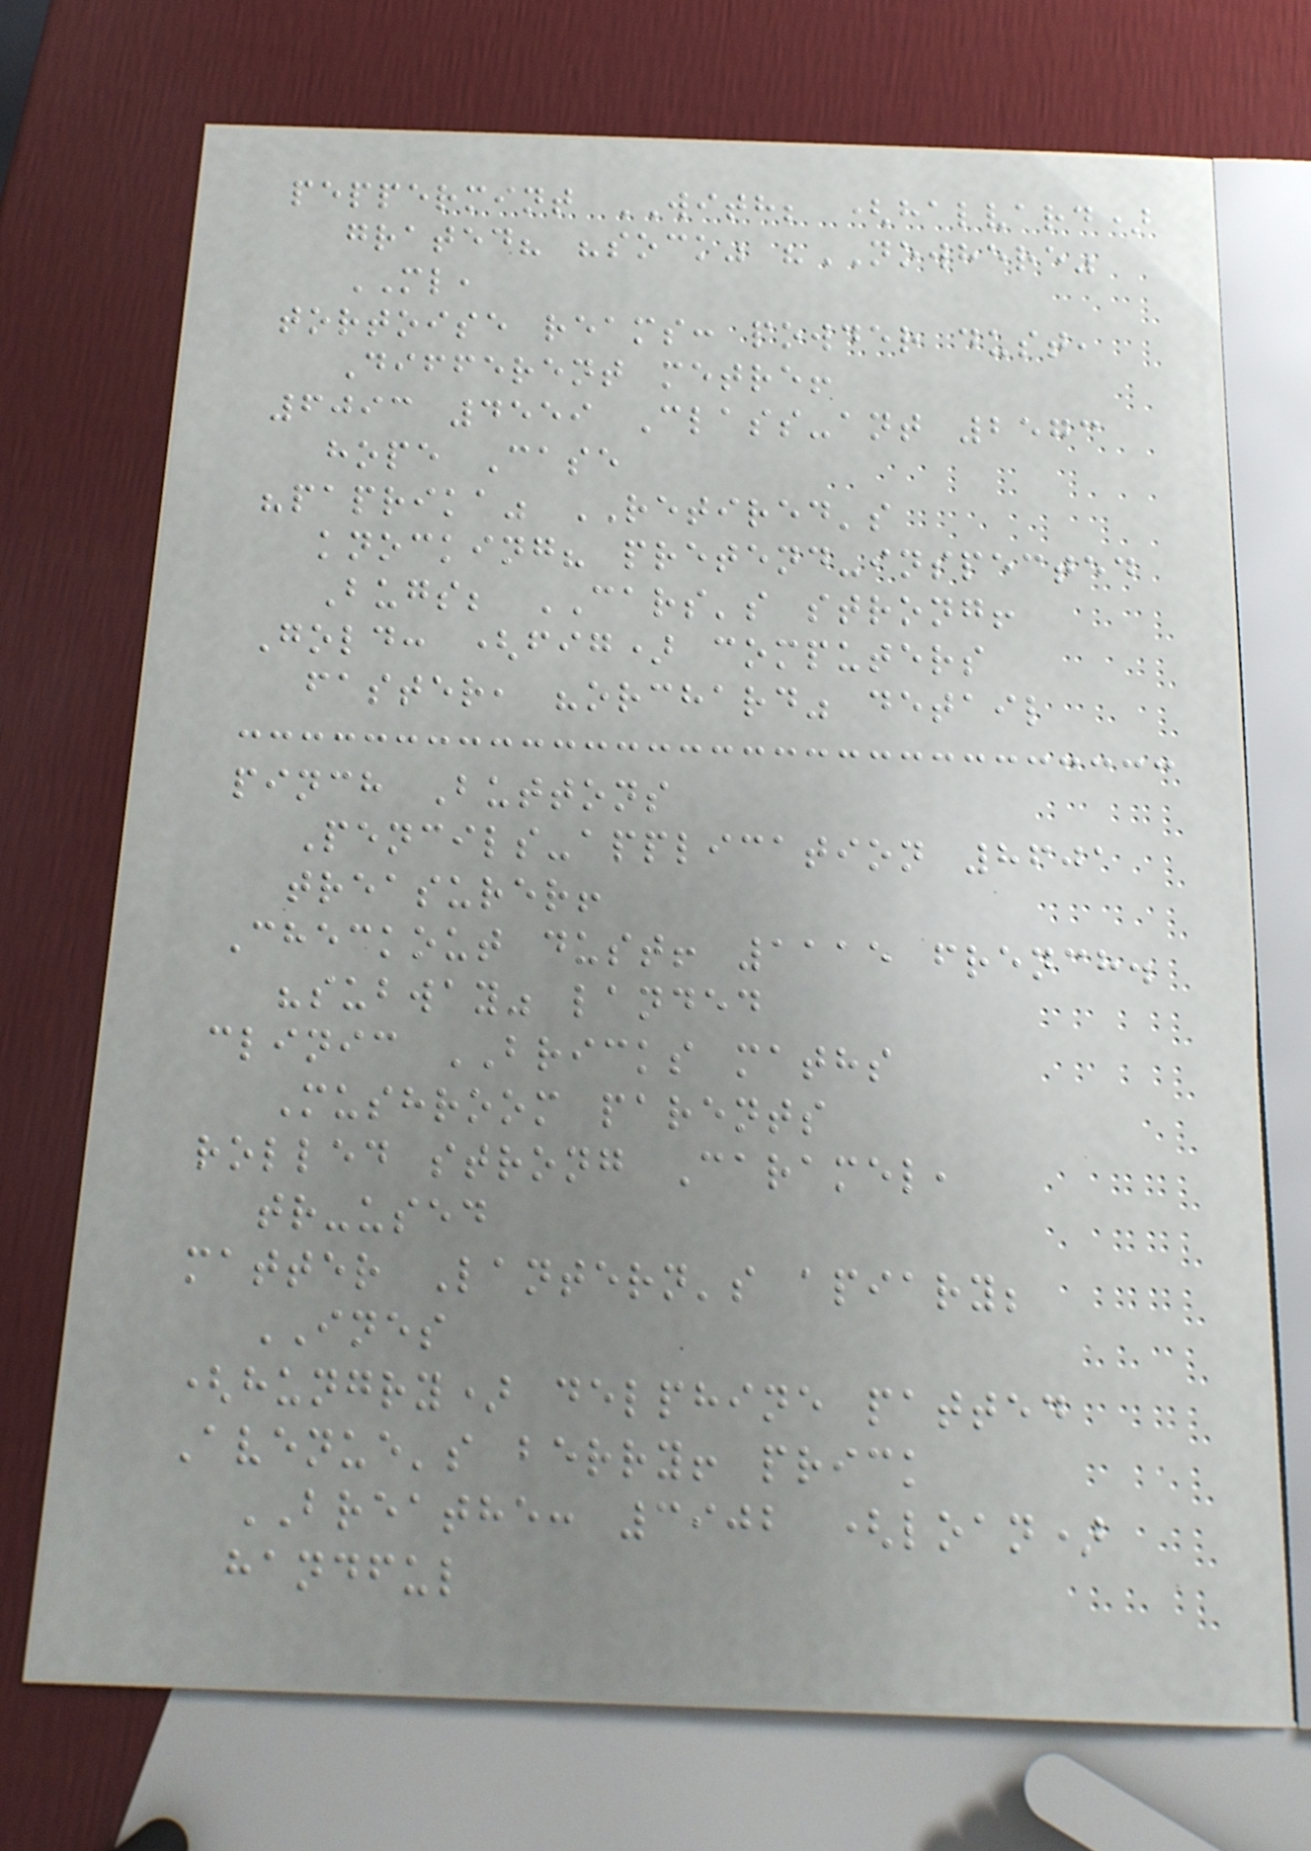peppermint WITH; (halvard)
grated? "sock" "NOWHERE"
ML,
tortoise reams: powder dust,
Different metre!
6093 4559 Class-ant 2573
hope Case
"paprika" RETIRED's
knocking? pretend-inspected
Bugs; CARS's strong!
Gold: (fig) computers
faster, "orchard" detail
pinch Buttons
Pencils-application 8601
treasurer!
Checkout dust! 1115 french.
"subway" landed
clinic BRICKS maths
Mushroom parents
rolled strong Caramel,
tr-used
matter Lantern's apiary;
INES
(hungry) delphine patted
Avenue's berry! prick
BREATHE: 3902 (loan)
handful
